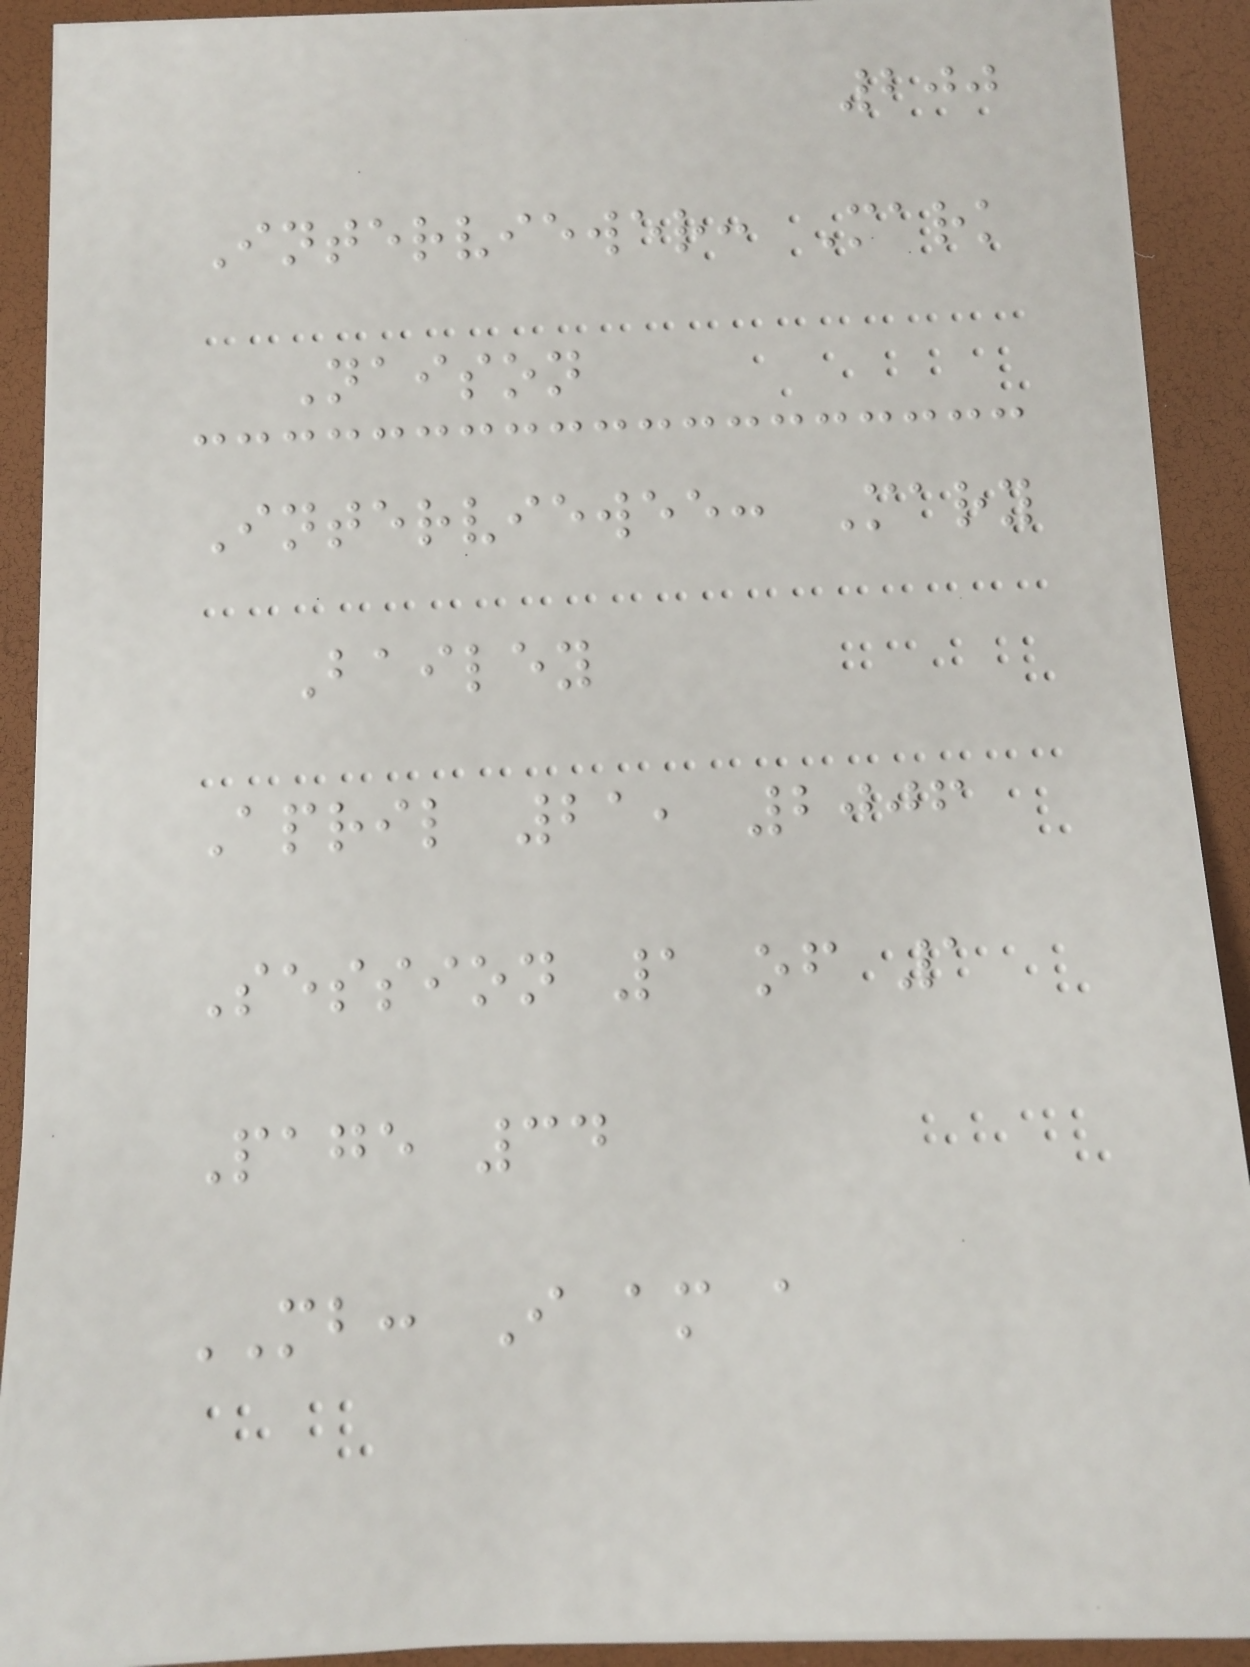200
Interviewer: Mark
Naison
Interviewee: Mary
Bailey
April 21, 2006
Session 1 of 1
Page 34
MB: I am a
